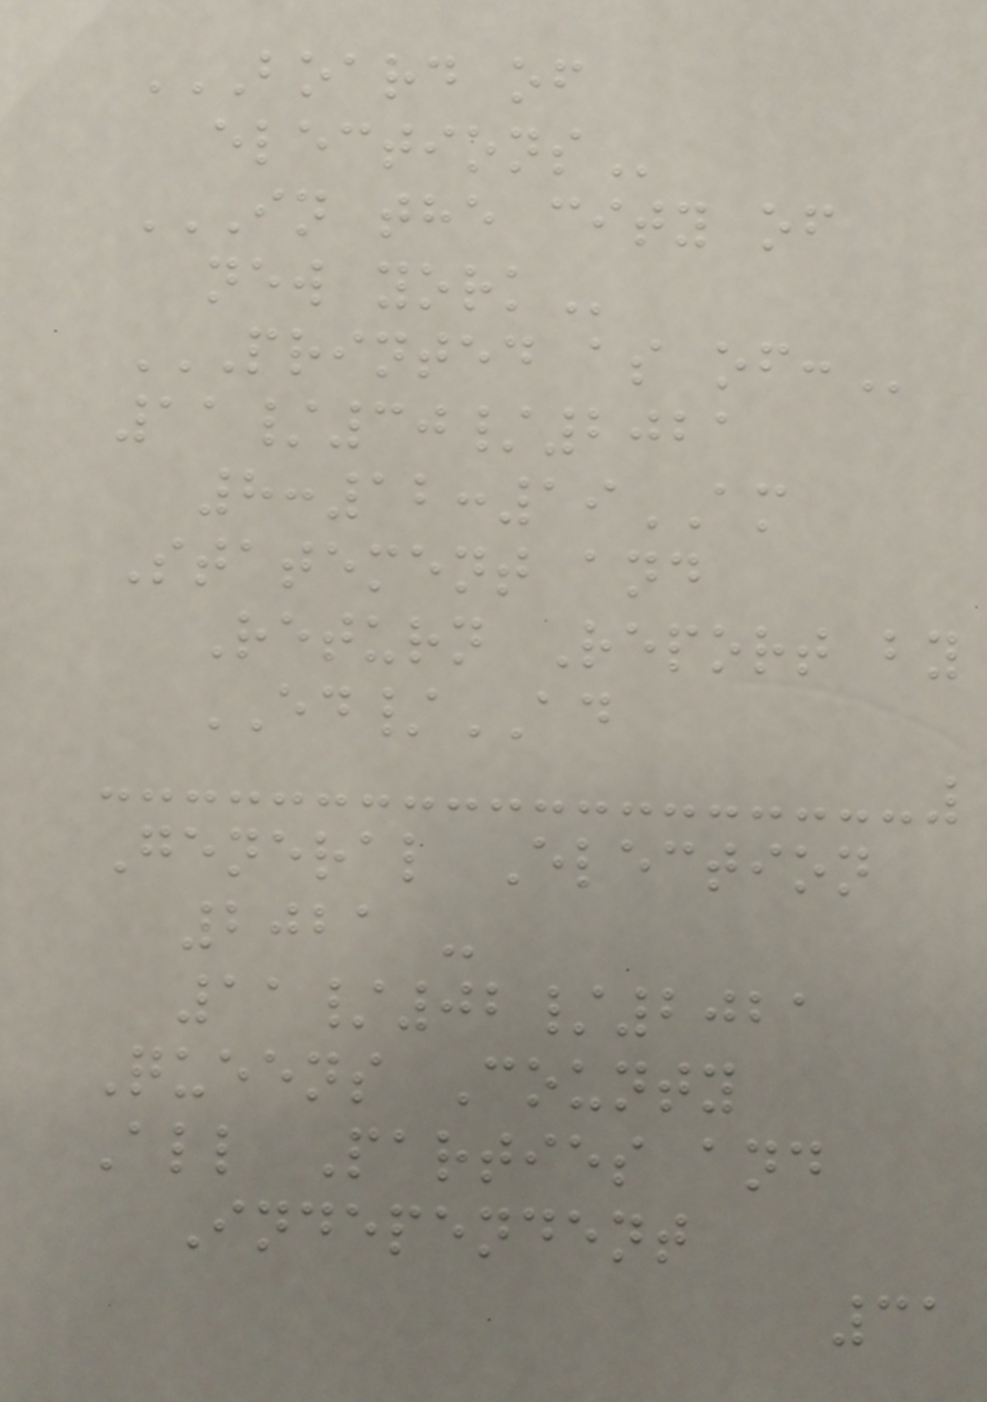BOARD OF
ELECTIONS
IN THE CITY OF
NEW YORK
PRINTED AS OF:
11/30/2021
8:12:19AM
Statement and
Return Report by
ED/AD
General Election
2021 -
11/02/2021
Queens County
All Parties and
Independent
31
